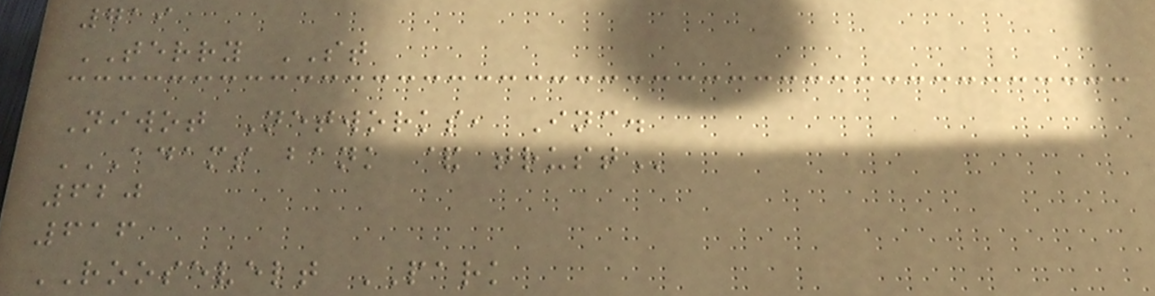719
TERRY ST
Niwot Networks, Inc.
ADAMS BANK & TRUST
620
616
ROOSEVELT PARK
